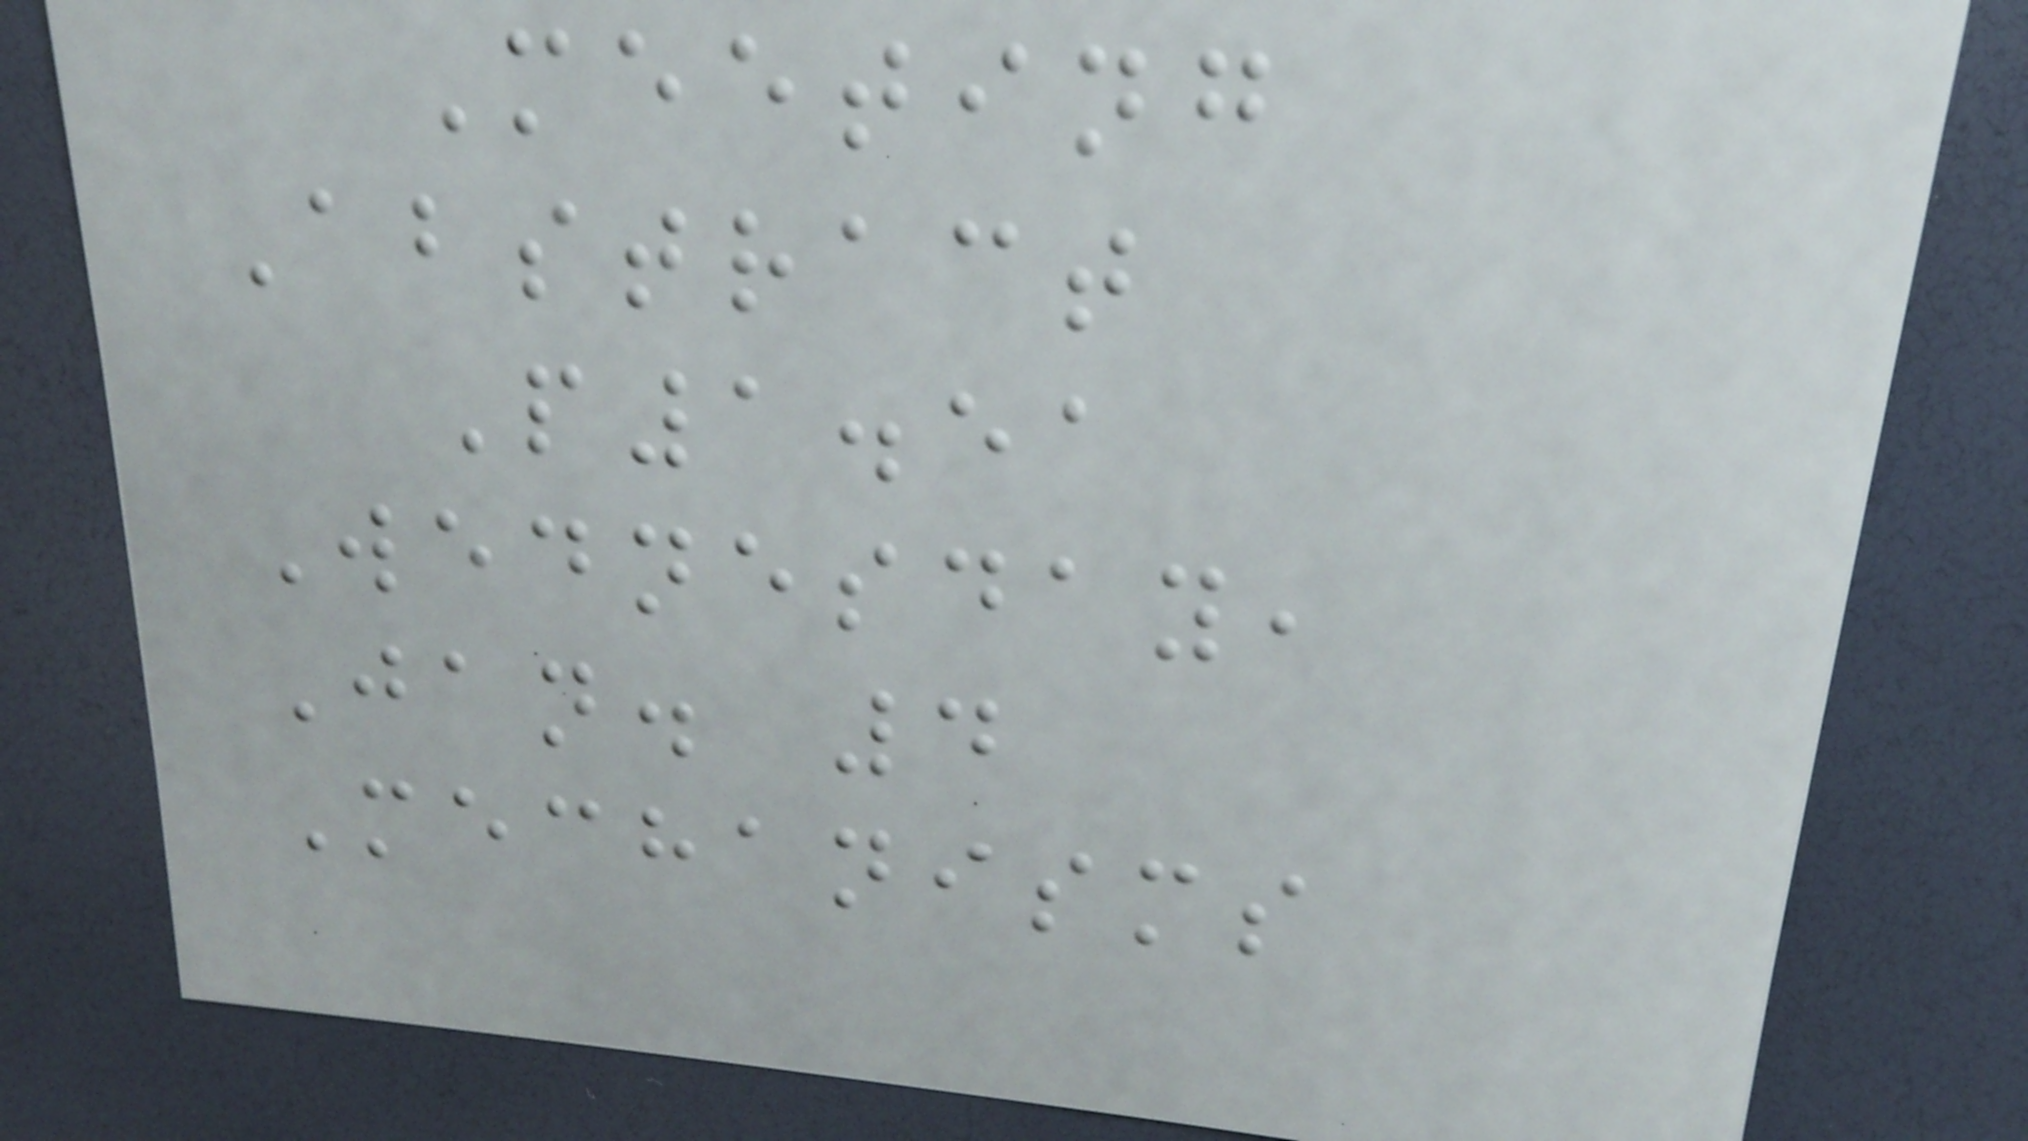Meeting
Abstract
P1.51
Wednesday,
Jan. 4
Mechanisms
